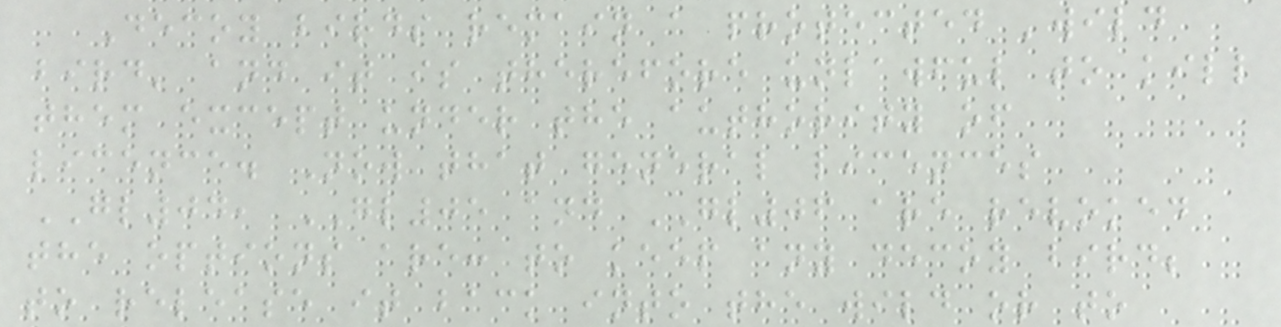Decoy birds remain a protected 'wild
bird' and it is therefore unlawful to kill
them except under the authority of
licence. Now that general licences
GL04, GL05 and GL06 are revoked
the options are: to keep any decoy bird;
to release it back into the wild or to
